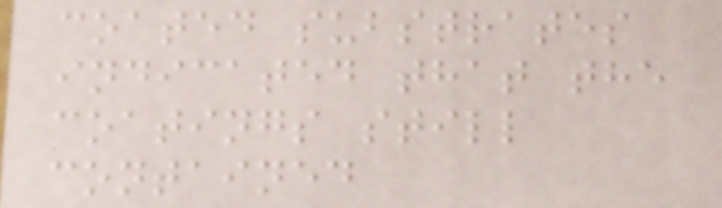coated substrates
indicated that the
coatings still
contained
